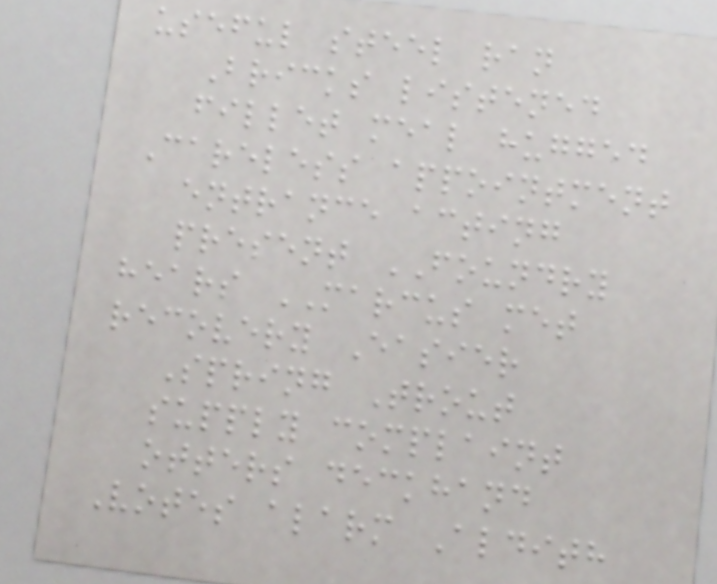useful steel ran
Bricks listened
fillet meal hugged
Careless appointment
entrance acting
present FOUNDRY
hears MARCUS met
recovery Easier
Spring Trout
supply complaint
otters deckhand
Votes alarm Aldith
